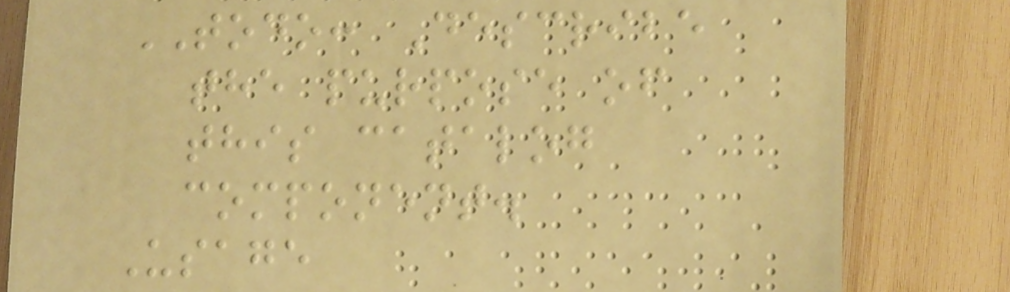TODO: Describe
the purpose of
this catalog
component.
Usage
